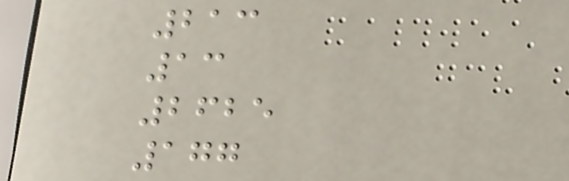213
13
2625
177
